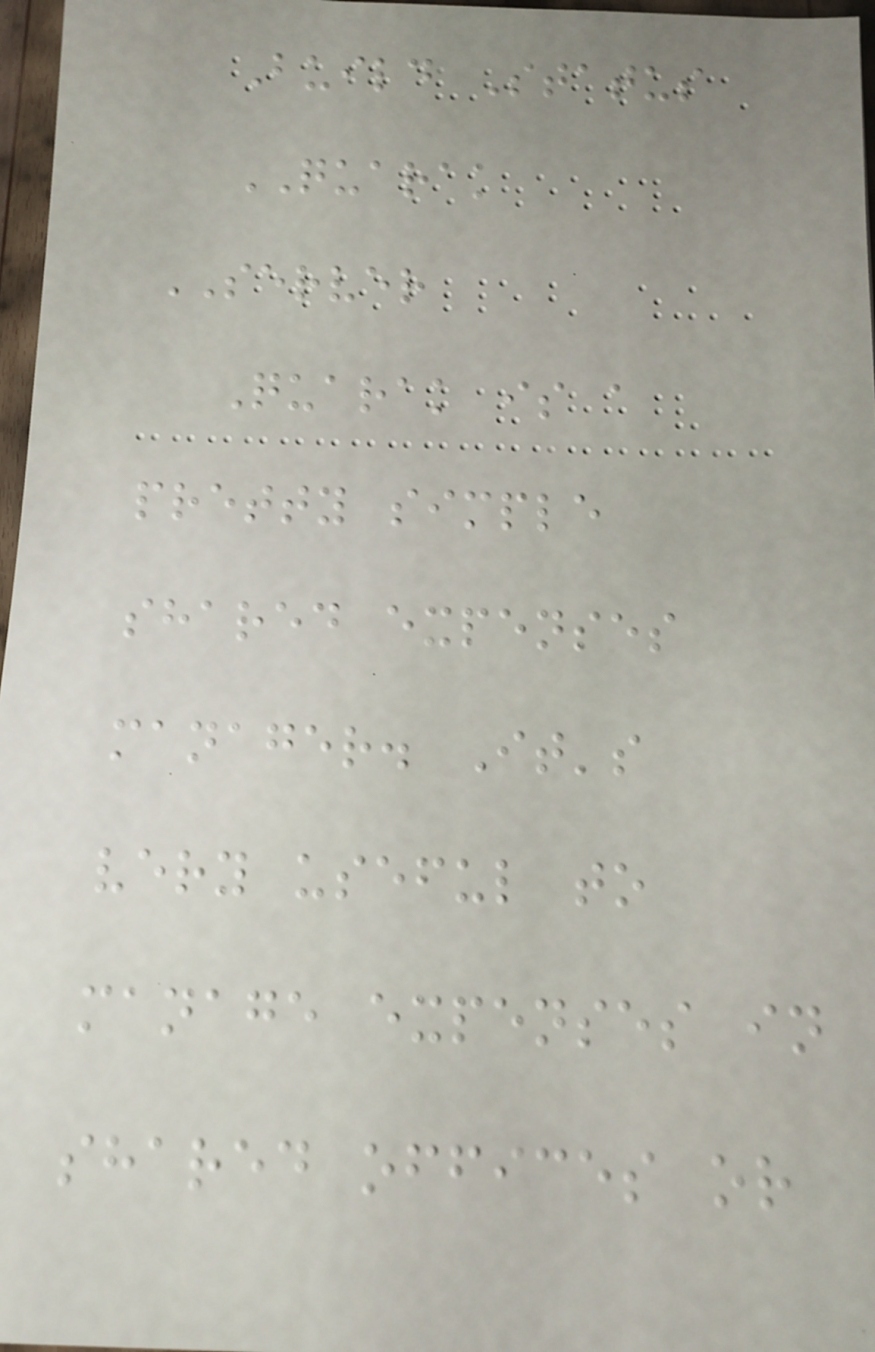Build Status
QUARAK
SERVER
Quarak is a
pretty simple
shared expenses
manager. It's
very useful to
manage expenses in
shared offices or
